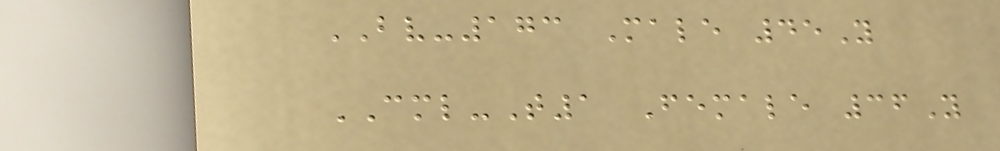BV-173 Male 45Y
CML-T1 Female 36Y
